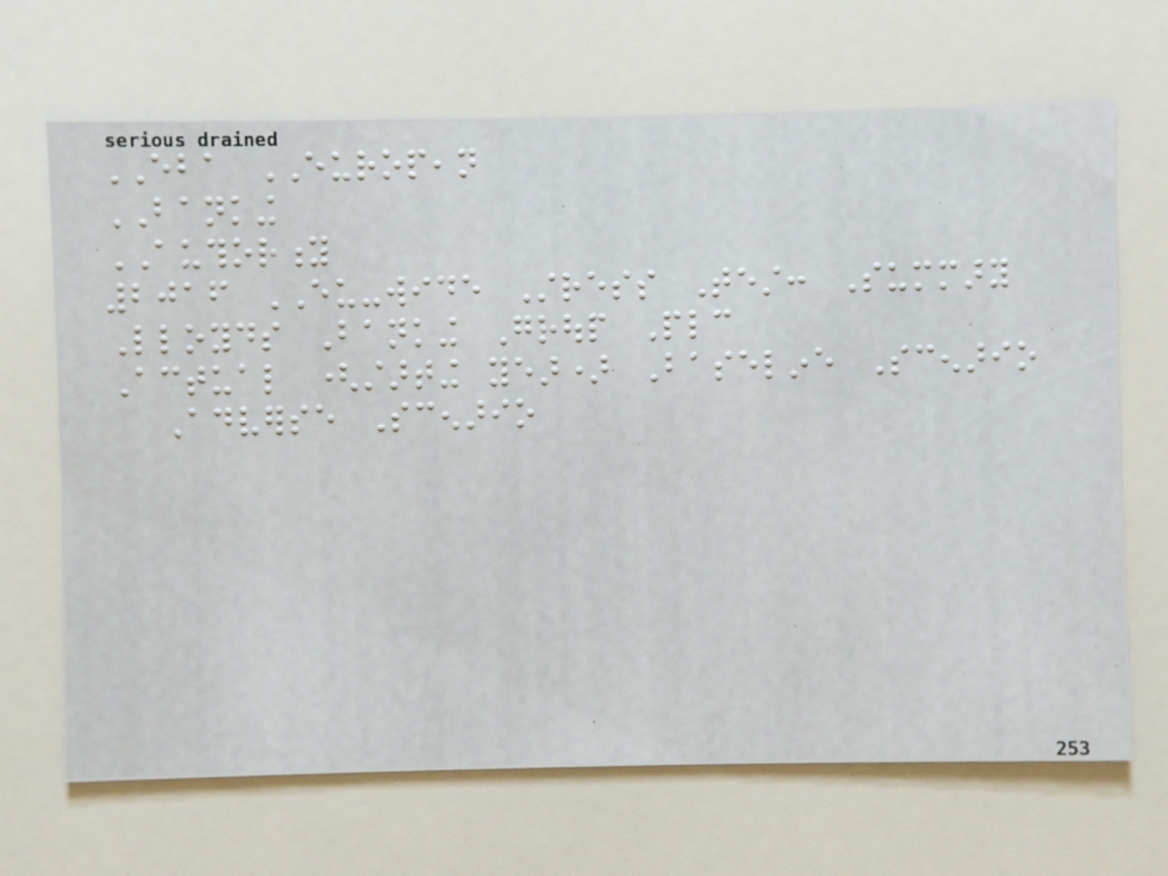EBA EUROPEAN
BANKING
AUTHORITY
2016 EU-wide Stress Test: Summary
Lloyds Banking Group Plc
Actual (starting year) Baseline Scenario
Adverse Scenario
